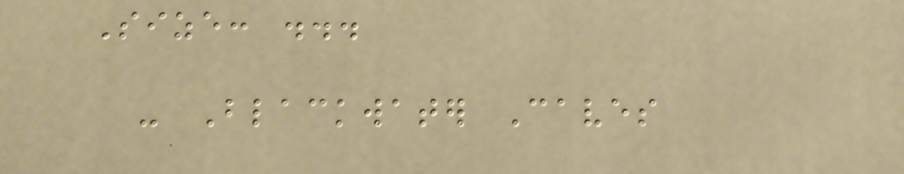Size: ...
- Blackwater Caves
